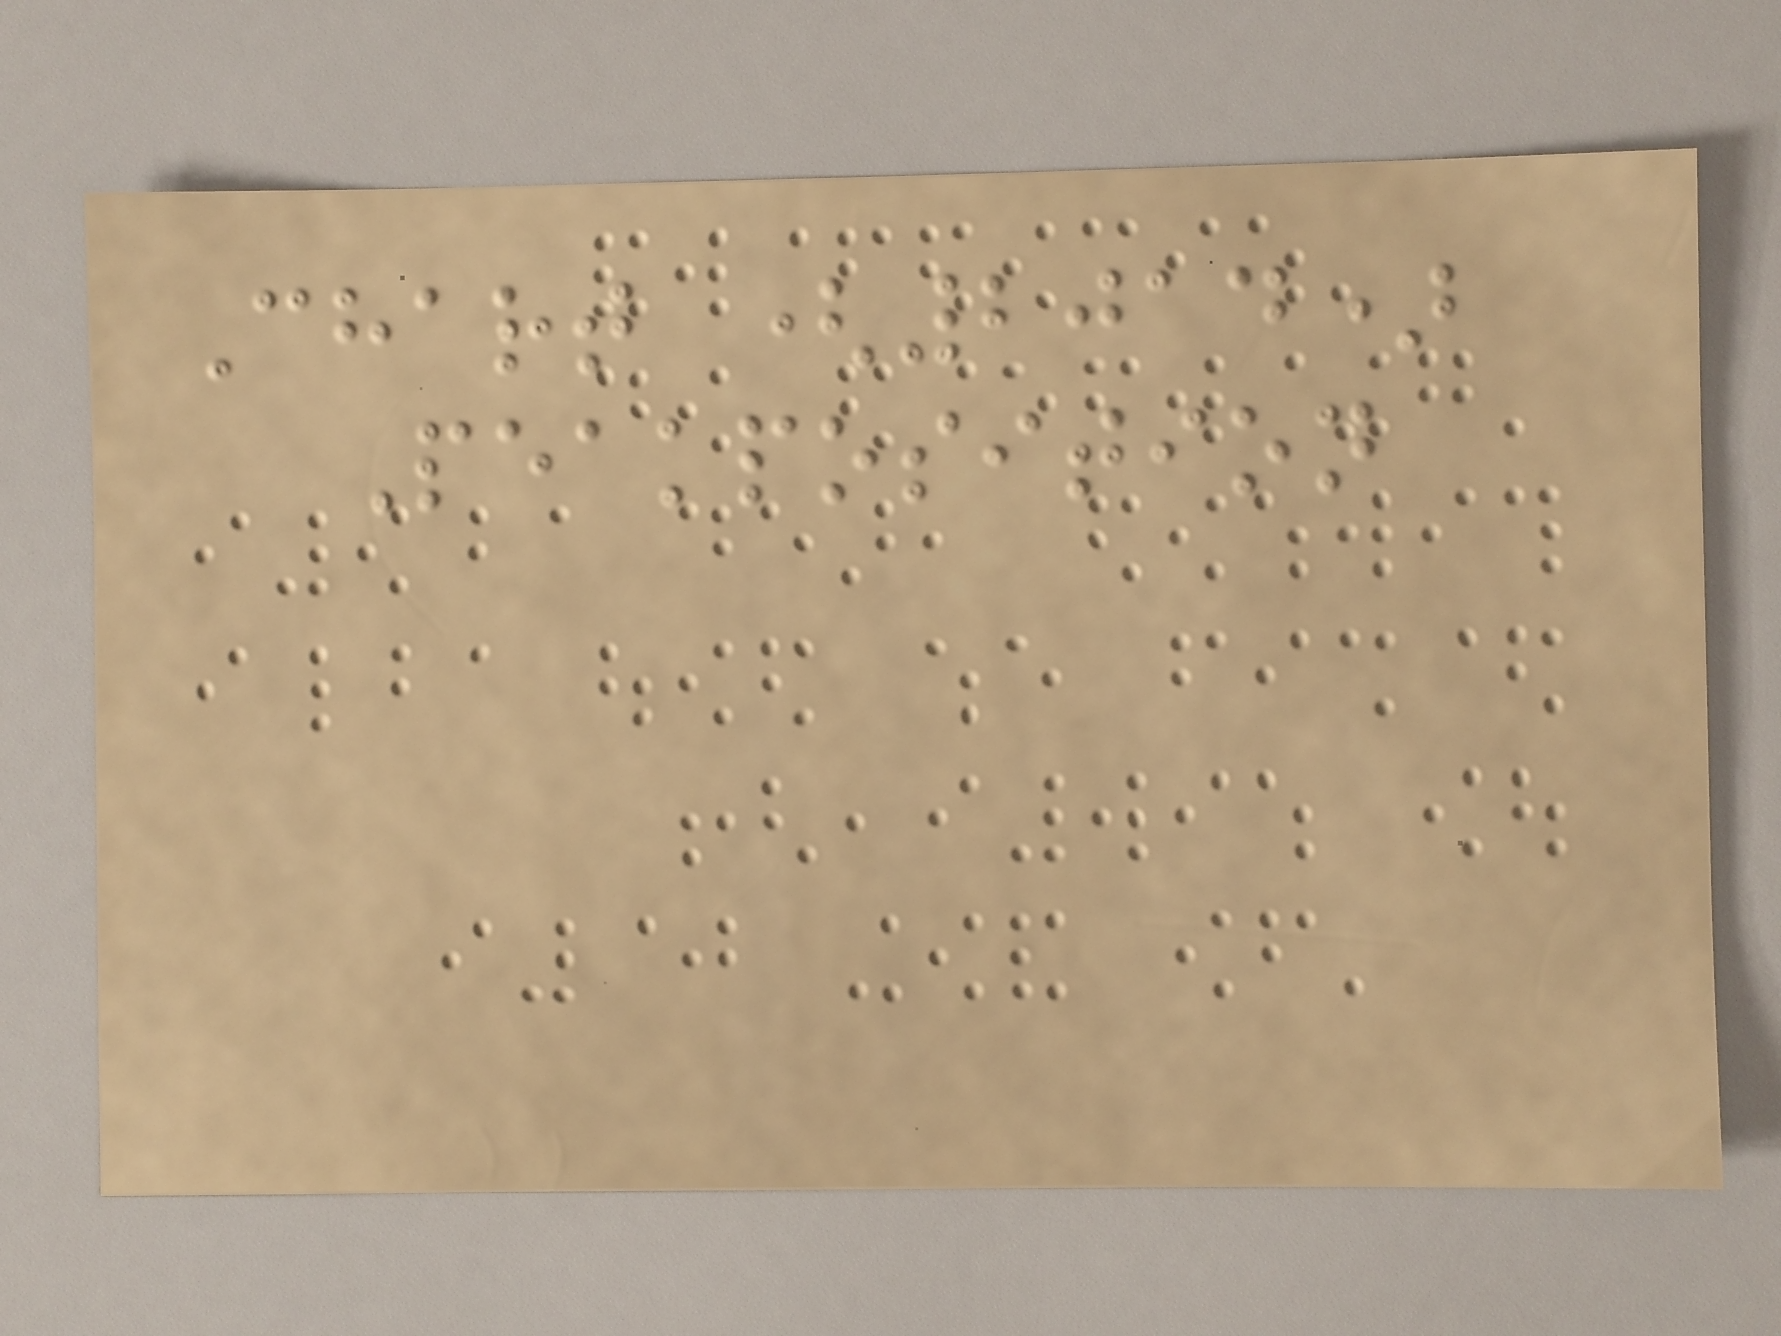Chart (2014)
Peakposition
